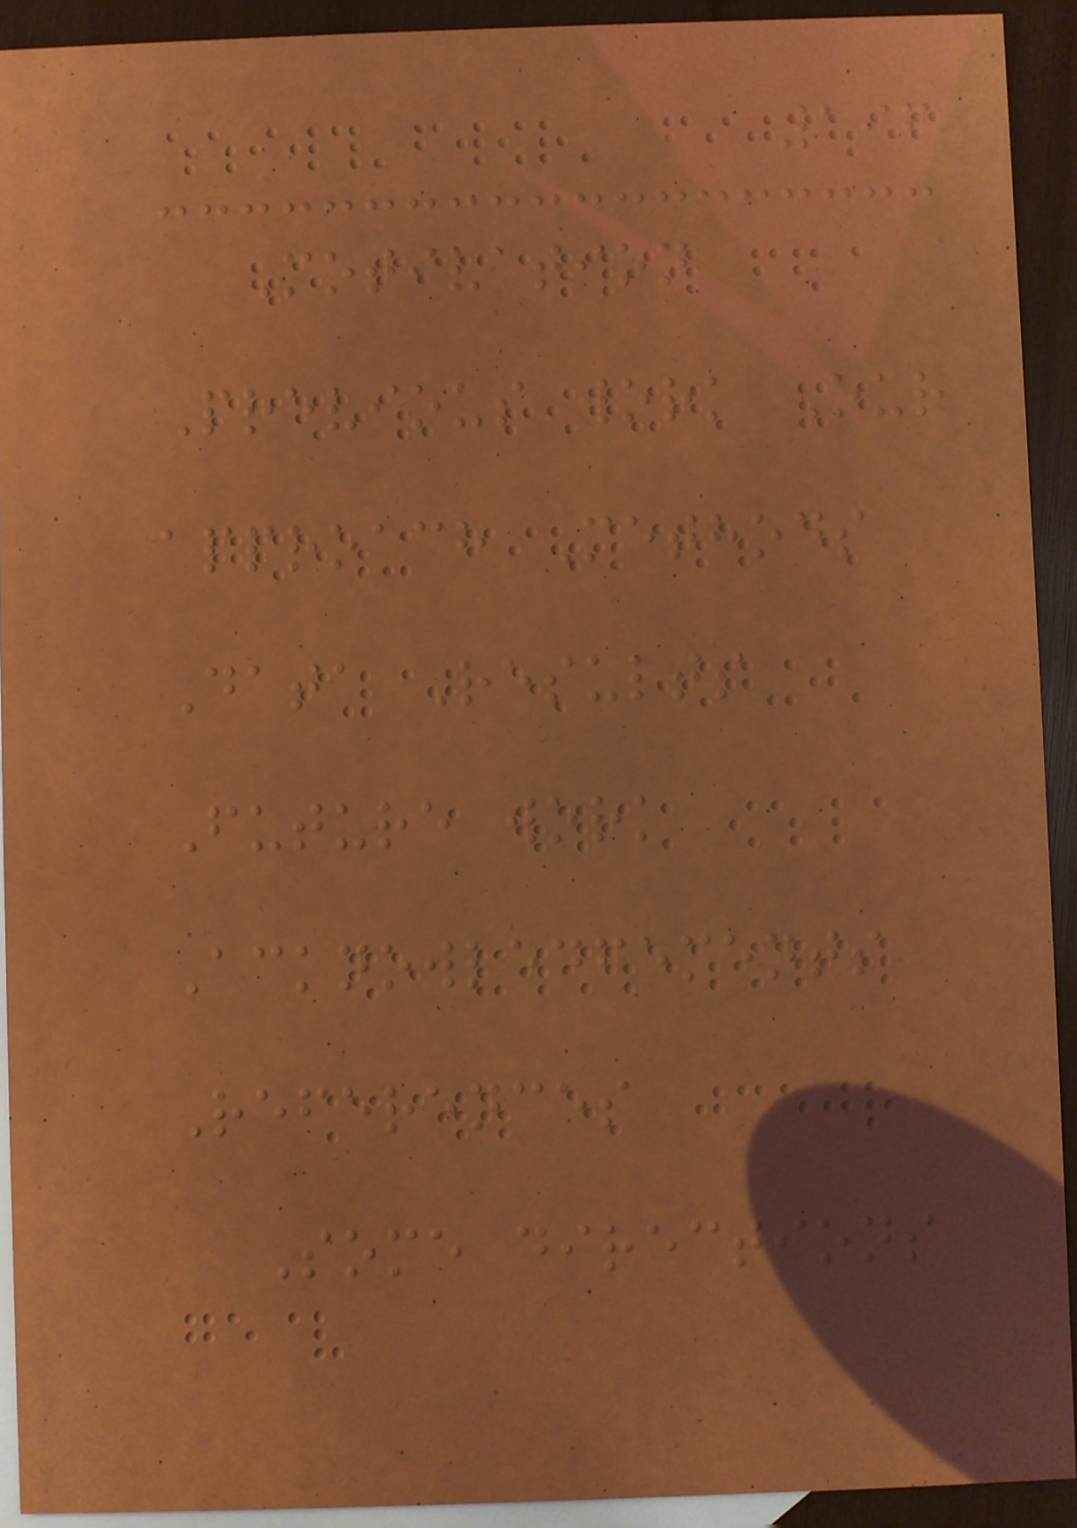196
Motivation
Previous work Our
approach Methods
Data Results
Future work
Acknowledgements
References
Some directions
